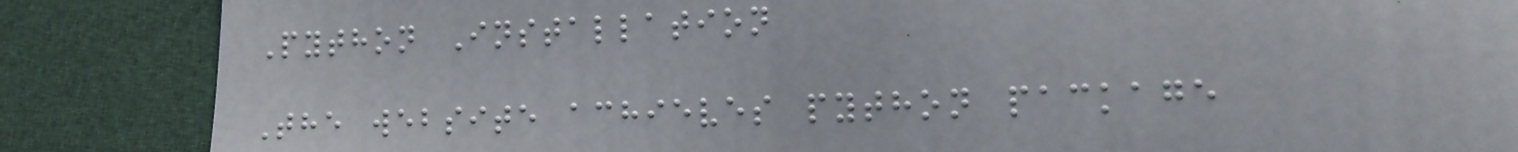Python Installation
The website achieves python package
